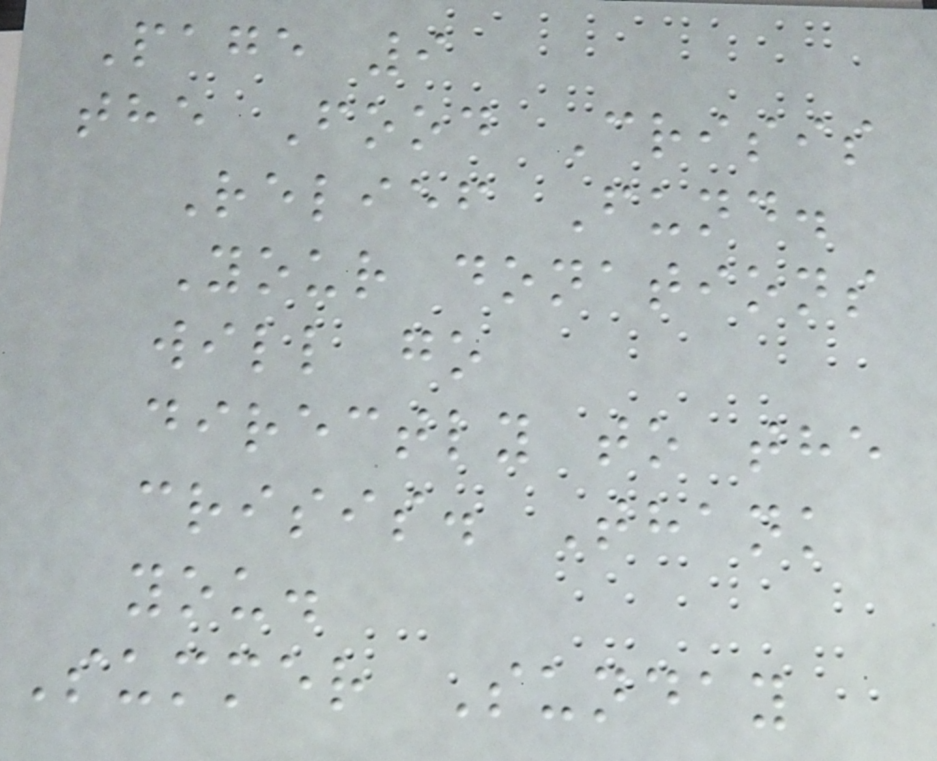Page 9
the Food Crisis
Relief Fund.
Your donations
will go
directly to the
crisis. Thank
you.
Summer Sunday
